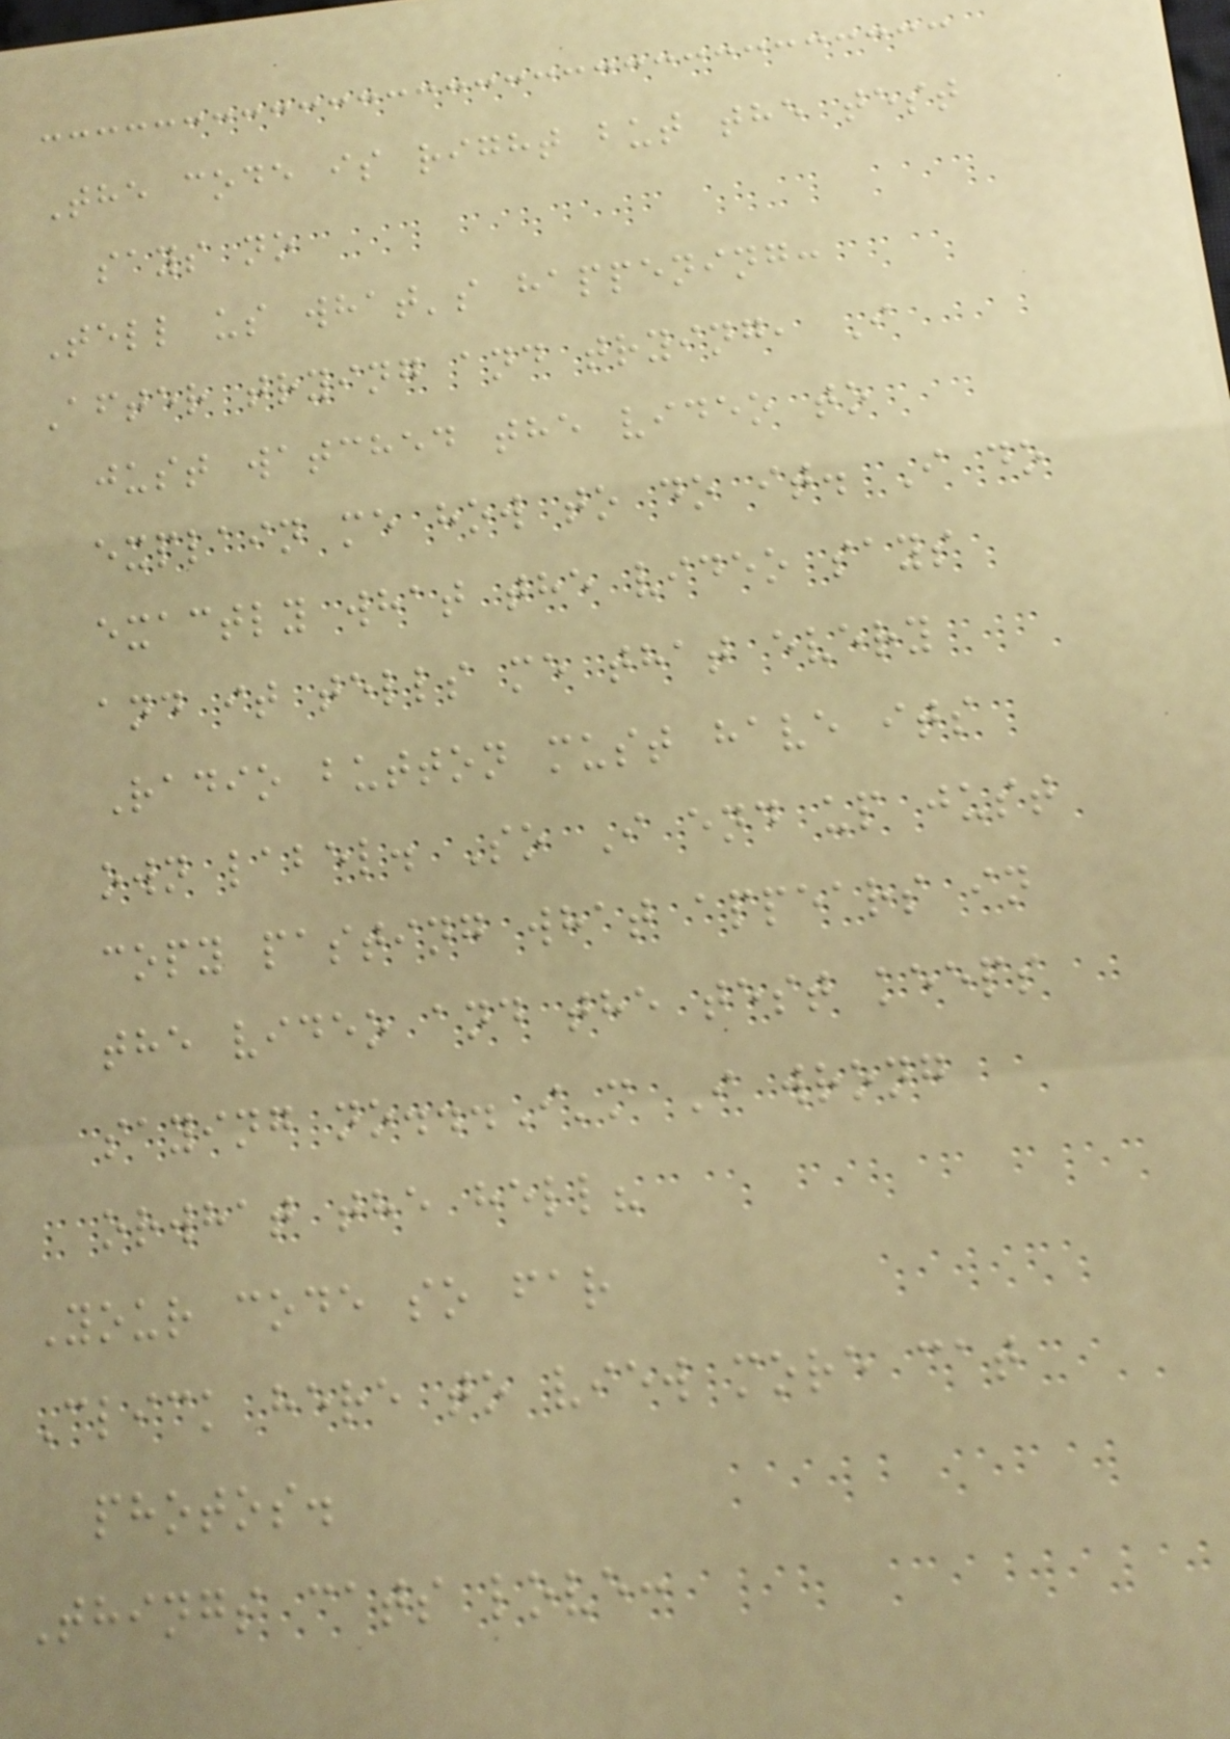The code is right but the test
says no
Tell us what's happening:
After trying and trying, I
just watched the video to
explain me how to do it. I do
exactly what the video says
and it tells me that every
Radio button must have its
own label. So I end up just
copy pasting what appears in
the video and the test keeps
saying no...I'm I wrong
orwhat the hell?
Your code so far
Click here to view more cat
photos.
Things cats love:
